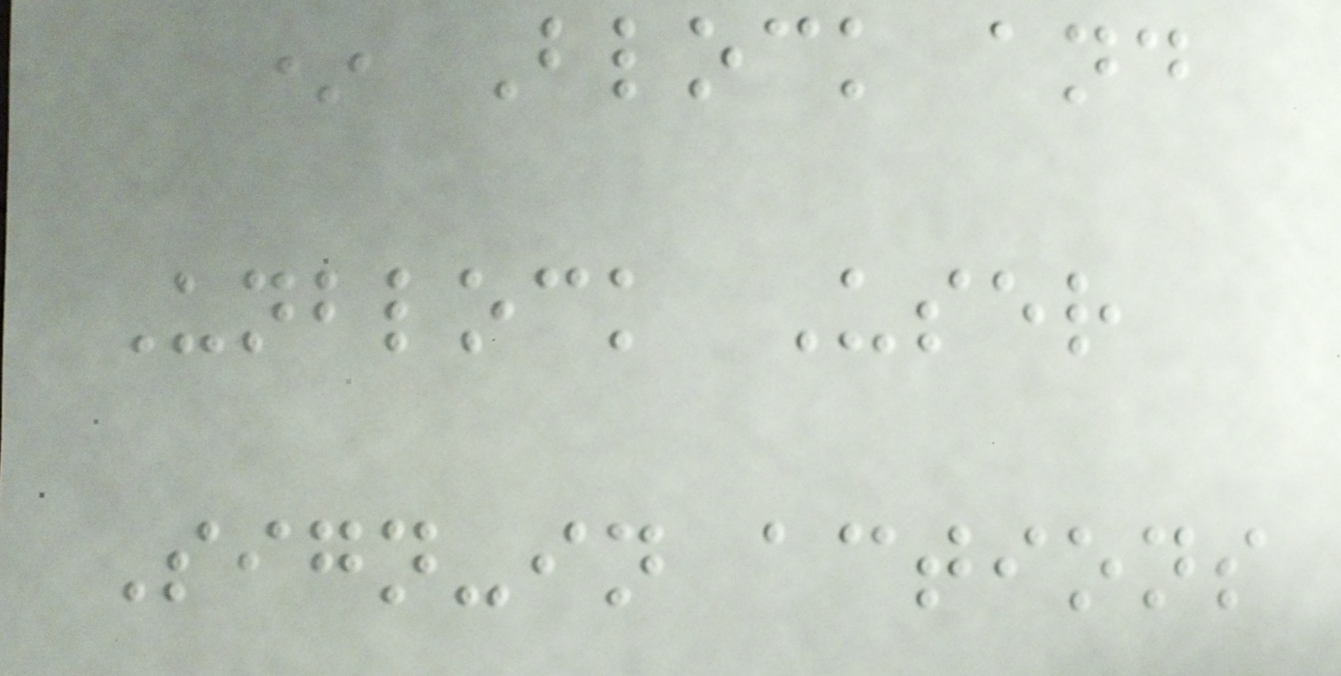* Block and
Unblock User
Sign-in actions
